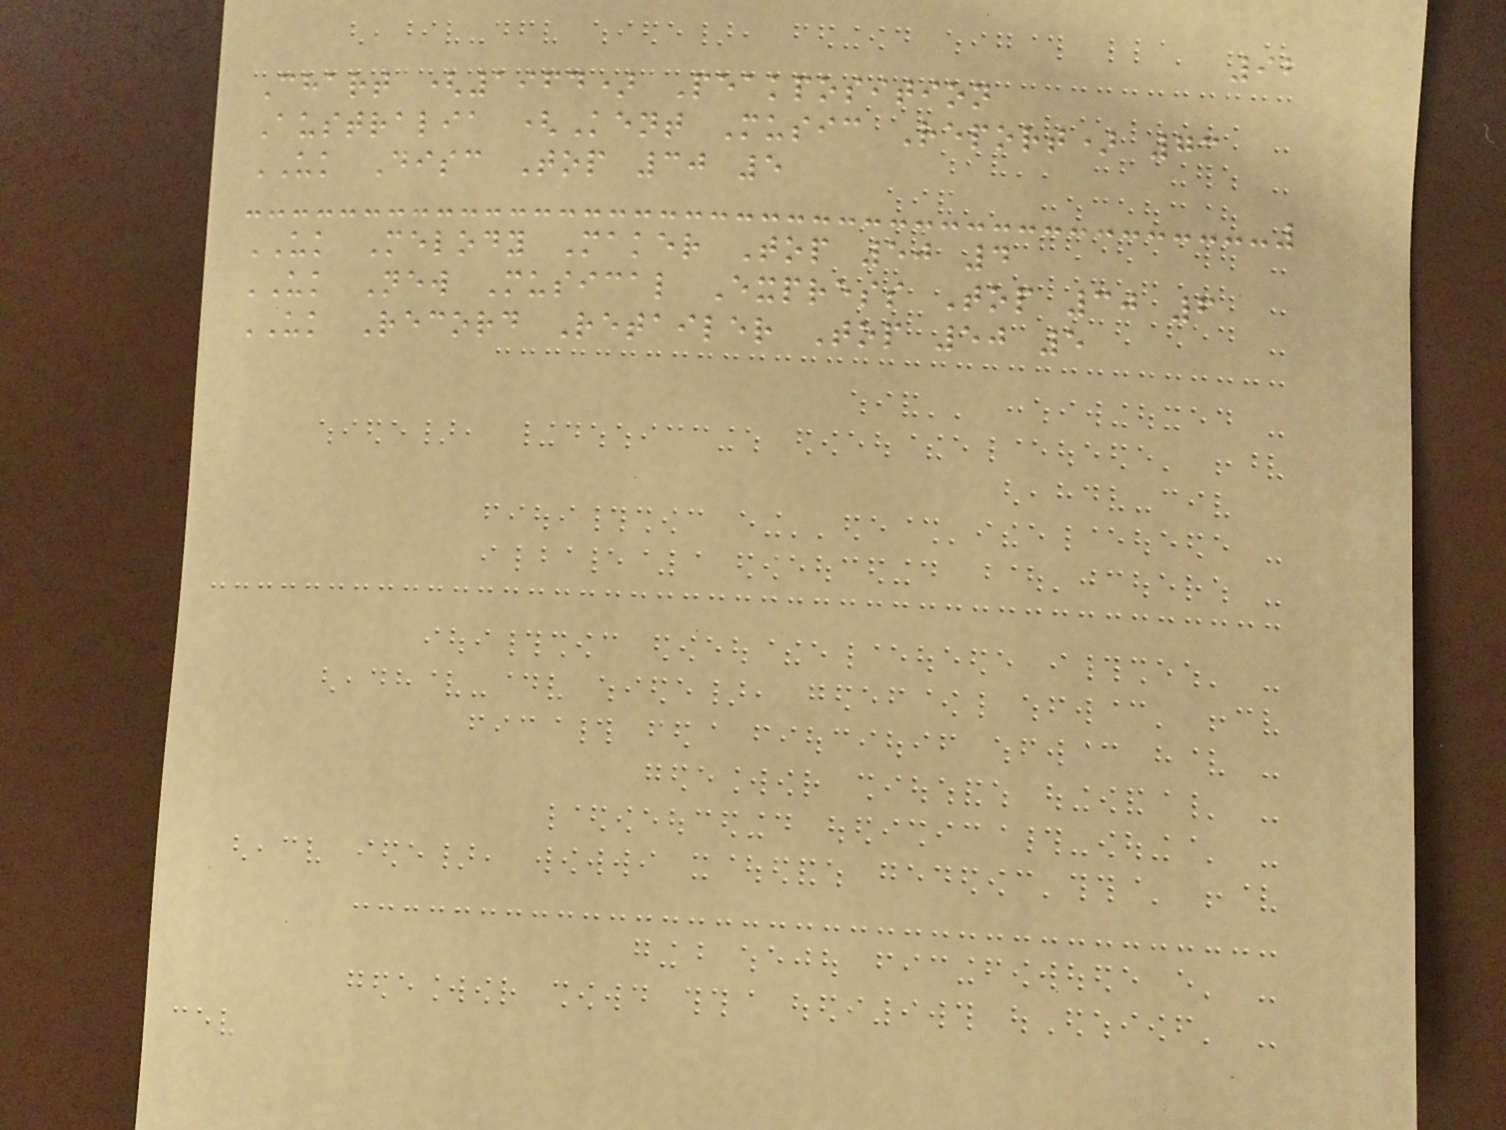92
Chart (1964) Peakposition
Australia (Kent Music Report) 73
UK Disc Top 30 5
UK Melody Maker Top 50 4
UK New Musical Express Top 30 6
UK Record Retailer Top 50 5
